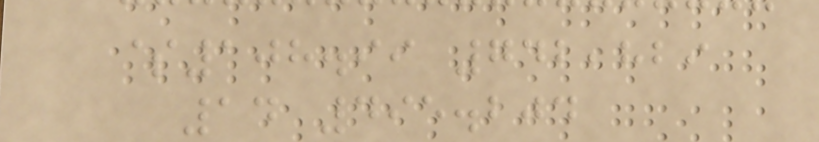$108.99 742,829
14 495.204
